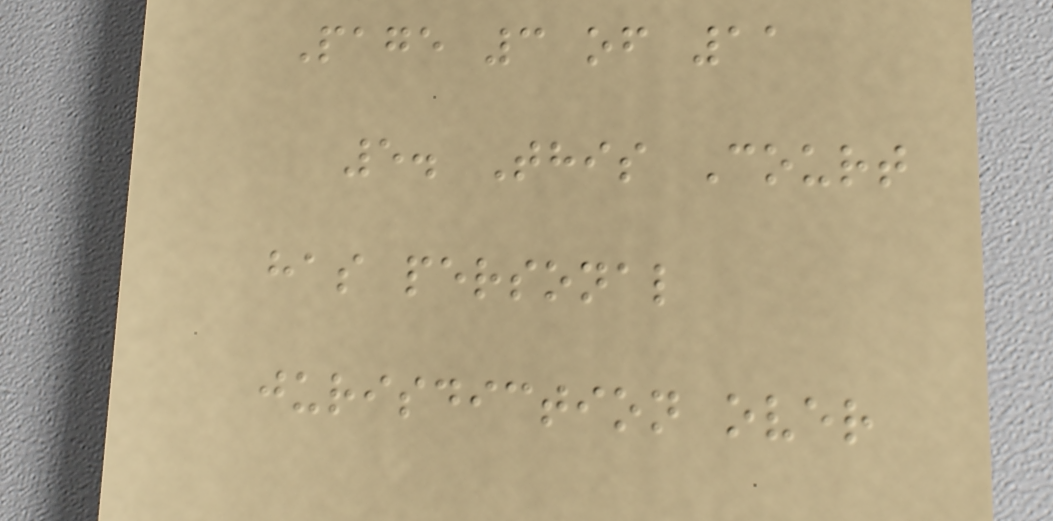Page 3 of 11
5. This Court
has personal
jurisdiction over
